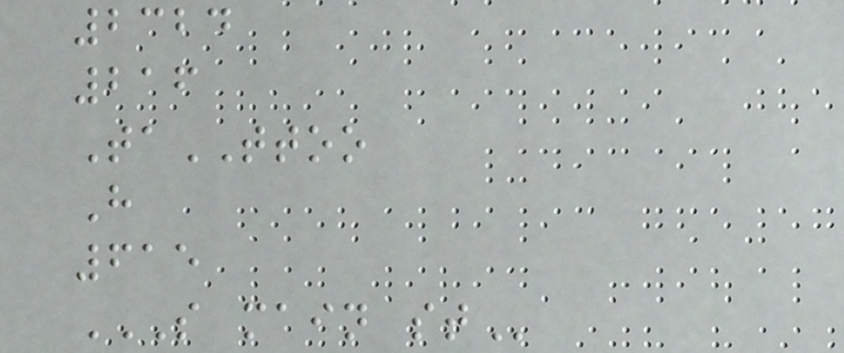2324
216
TaTTOO
H
615
S MAIN ST
